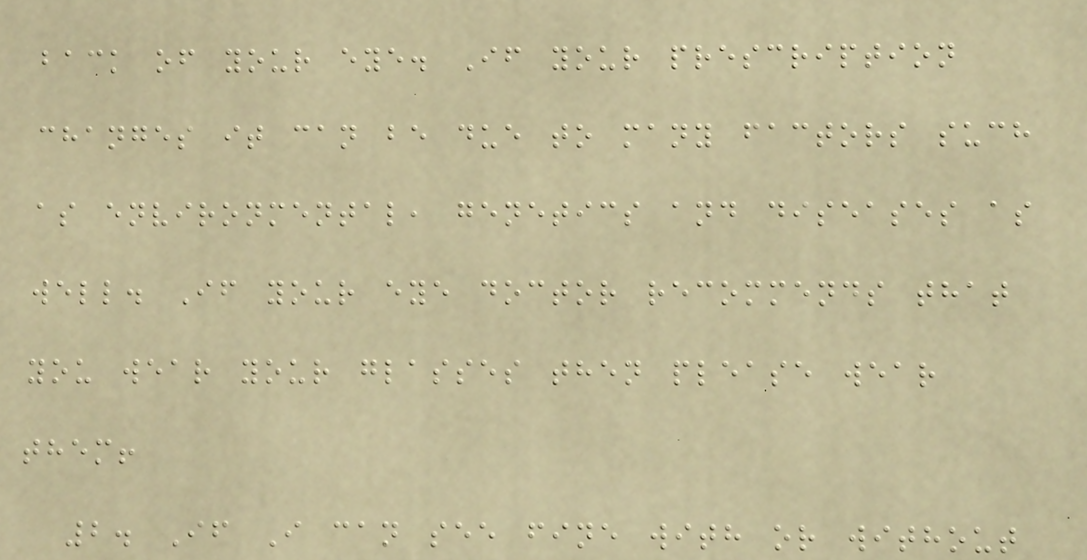back of your eye. If your prescription
changes it can be due to many factors such
as environmental, genetics and diseases as
well. If your eye doctor recommends that
you wear your glasses then please wear
them!
2. If I can see fine with or without
